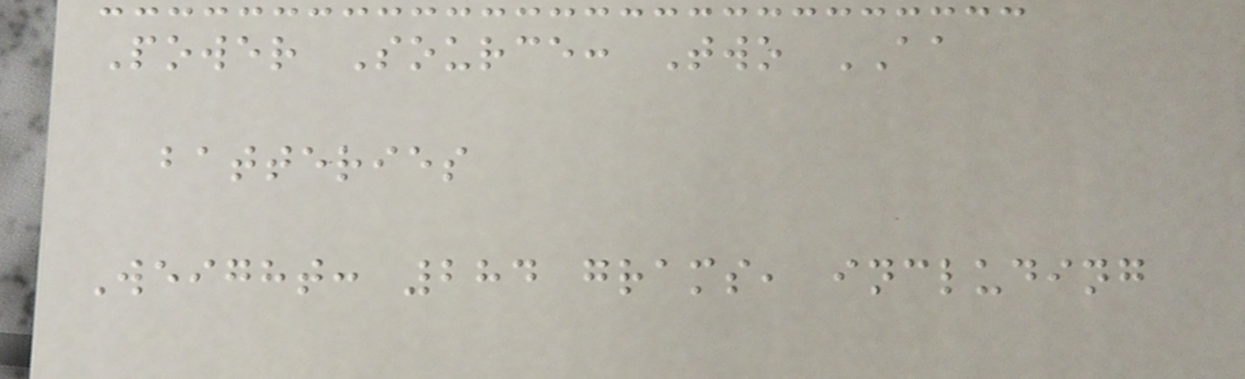Power Source: Two AA
batteries
Weight: 284 grams, including
